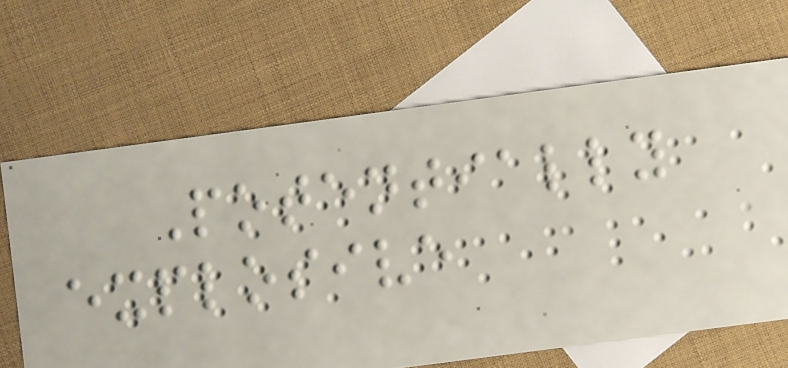Potentially
explosive
